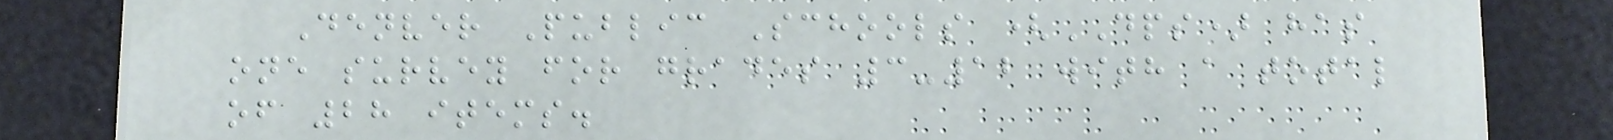Denver Public Schools (DPS) has
one survey for grades 3-12 with a total
of 28 items.
